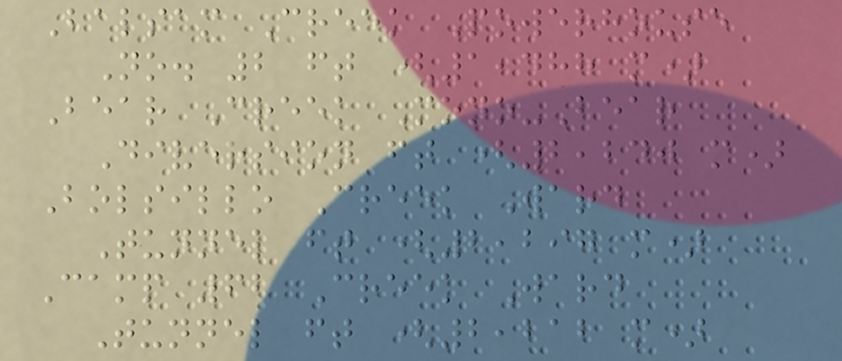Balsam Creek Powerhouse
No. 2 ft (1,488 m)
Bear Creek Mono-Bear
Diversion ft (2,240 m)
Bolsillo Creek Ward
Tunnel ft (2,297 m)
Camp 62 Creek Ward
Tunnel ft (2,212 m)
